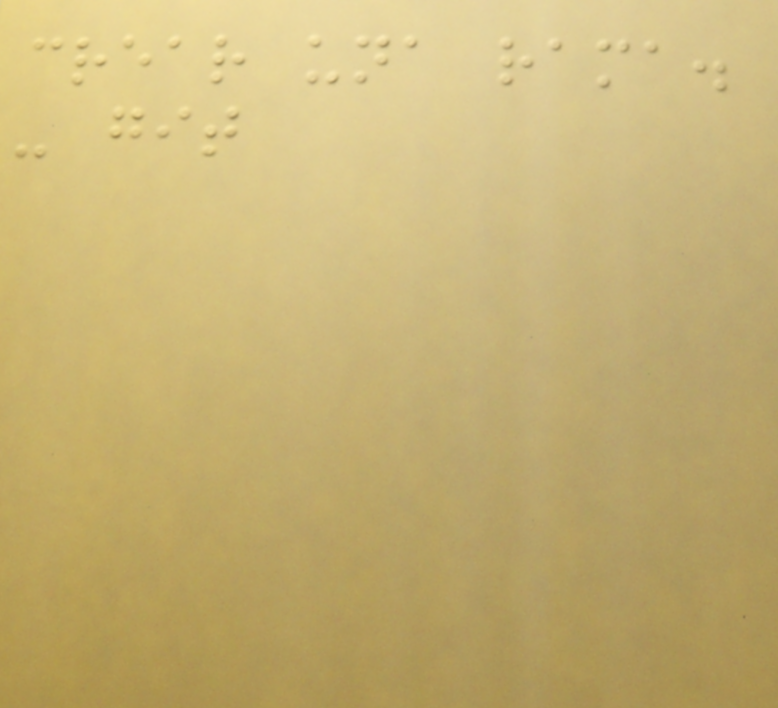crear una rama.
- git
